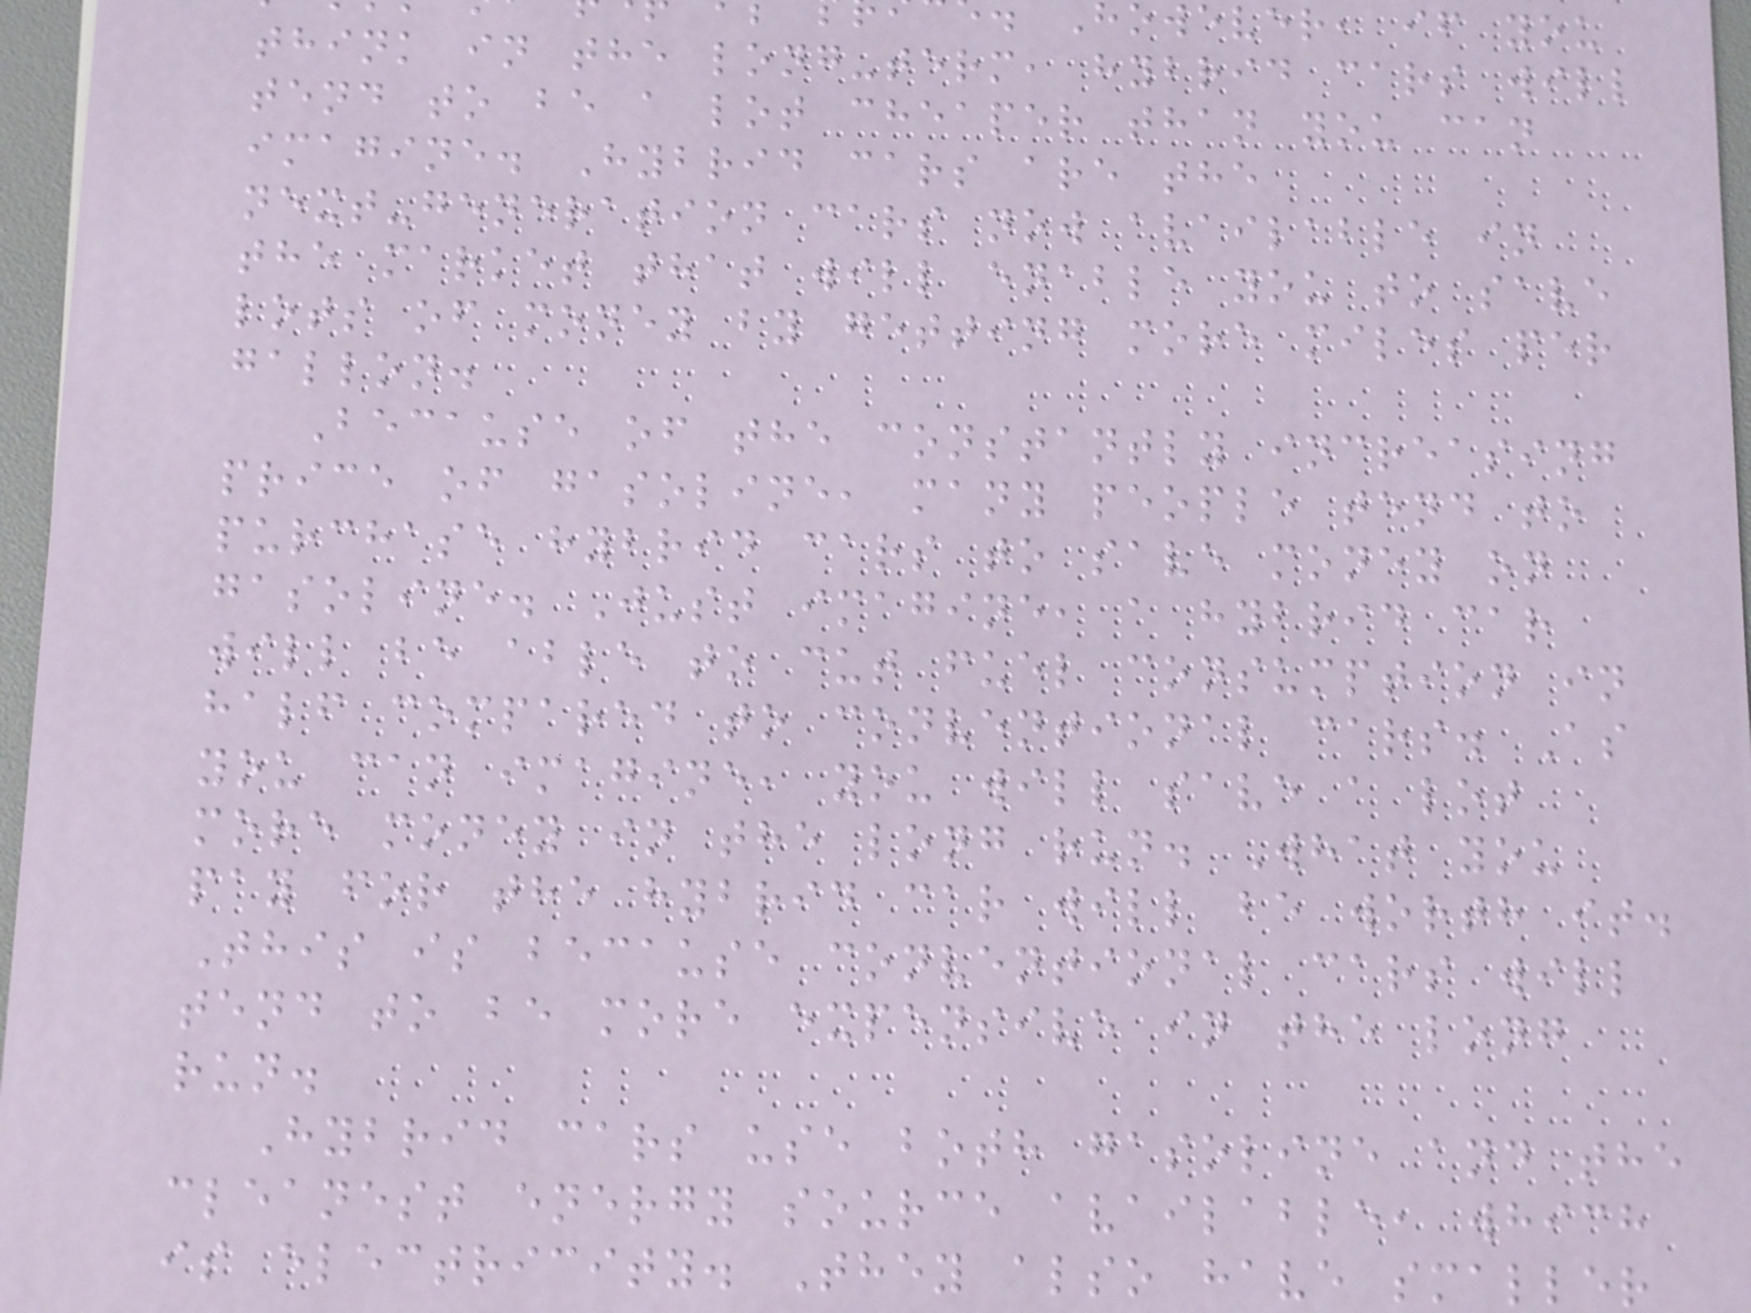however, if you
think in the long-term, hybrid cars will
tend to be a lot cheaper than you can
imagine. Hybrid cars are the
next-generation cars now available in
the market that will enable you to save
lots of money by getting more miles per
gallon.
Because of the constantly increasing
price of gasoline, many people tend to
purchase hybrid cars to save money on
gasoline. Just imagine, a hybrid car
will be able to cut fuel consumption in
half compared to conventional cars. As
you can imagine, you will save a lot
more money in the long run. What you
pay for the hybrid car will be worth it.
This is because conventional cars will
tend to be more expensive in the long
run.
Hybrid cars use both gasoline and the
cleanest energy source available, which
is electricity. They also have smaller
